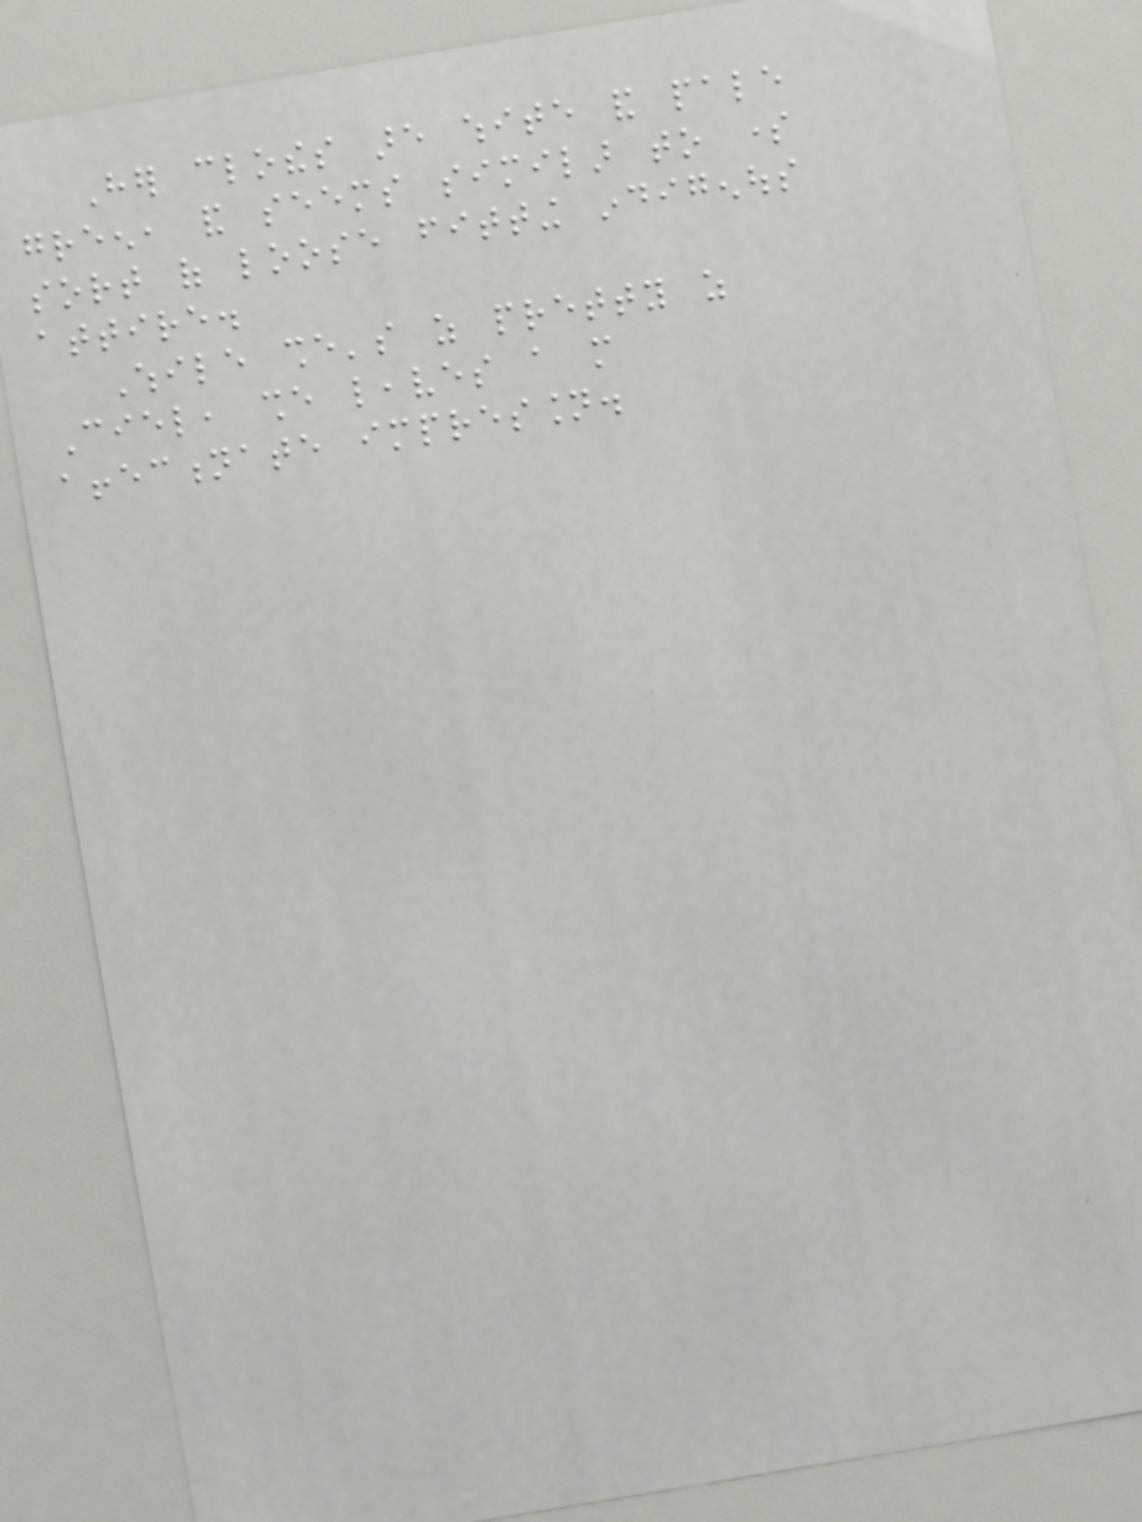Her clothes are white and pale
green, and seems similar to some
sort of loose fitting indigenous
attire.
While she's as pretty as
Ciel, she leaves a more
affectionate impression.
